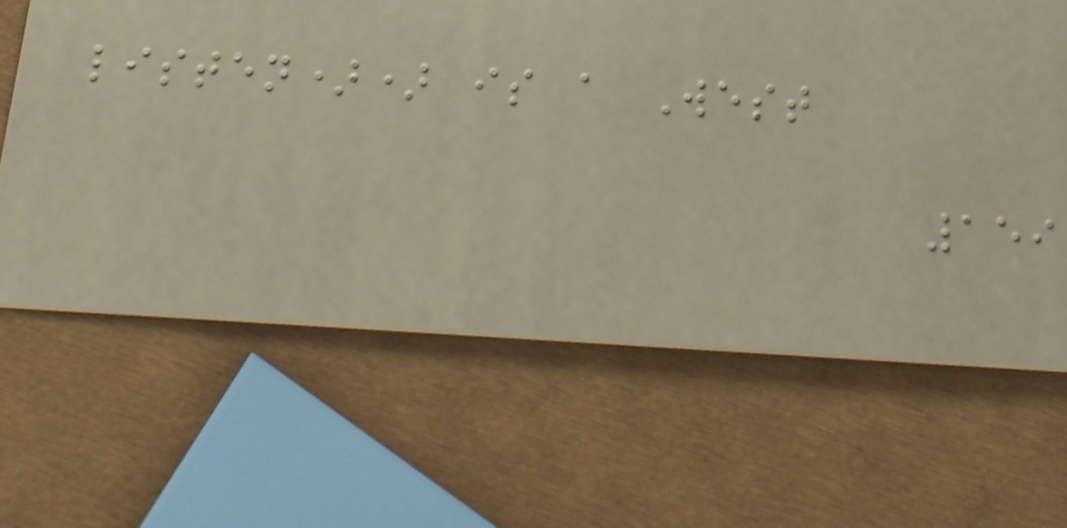listen)) is a West
159
